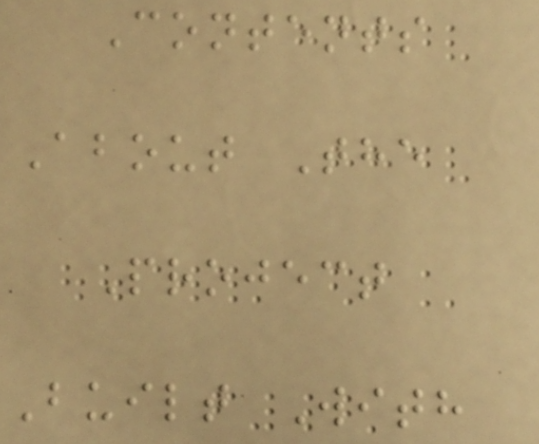Contents
About The
Project
Built With
